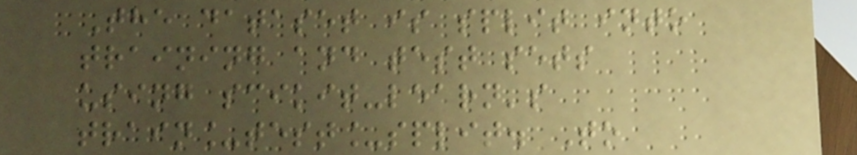The dataset is split into
training and test sets
using scikit-learn's
train_test_split. To
